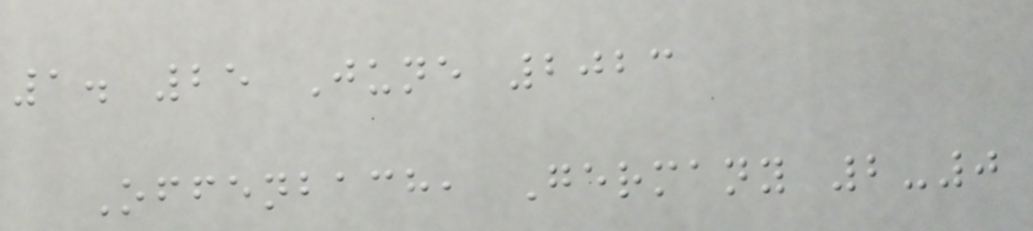1. 25 June 2023
Offenbach, Germany 2-0
